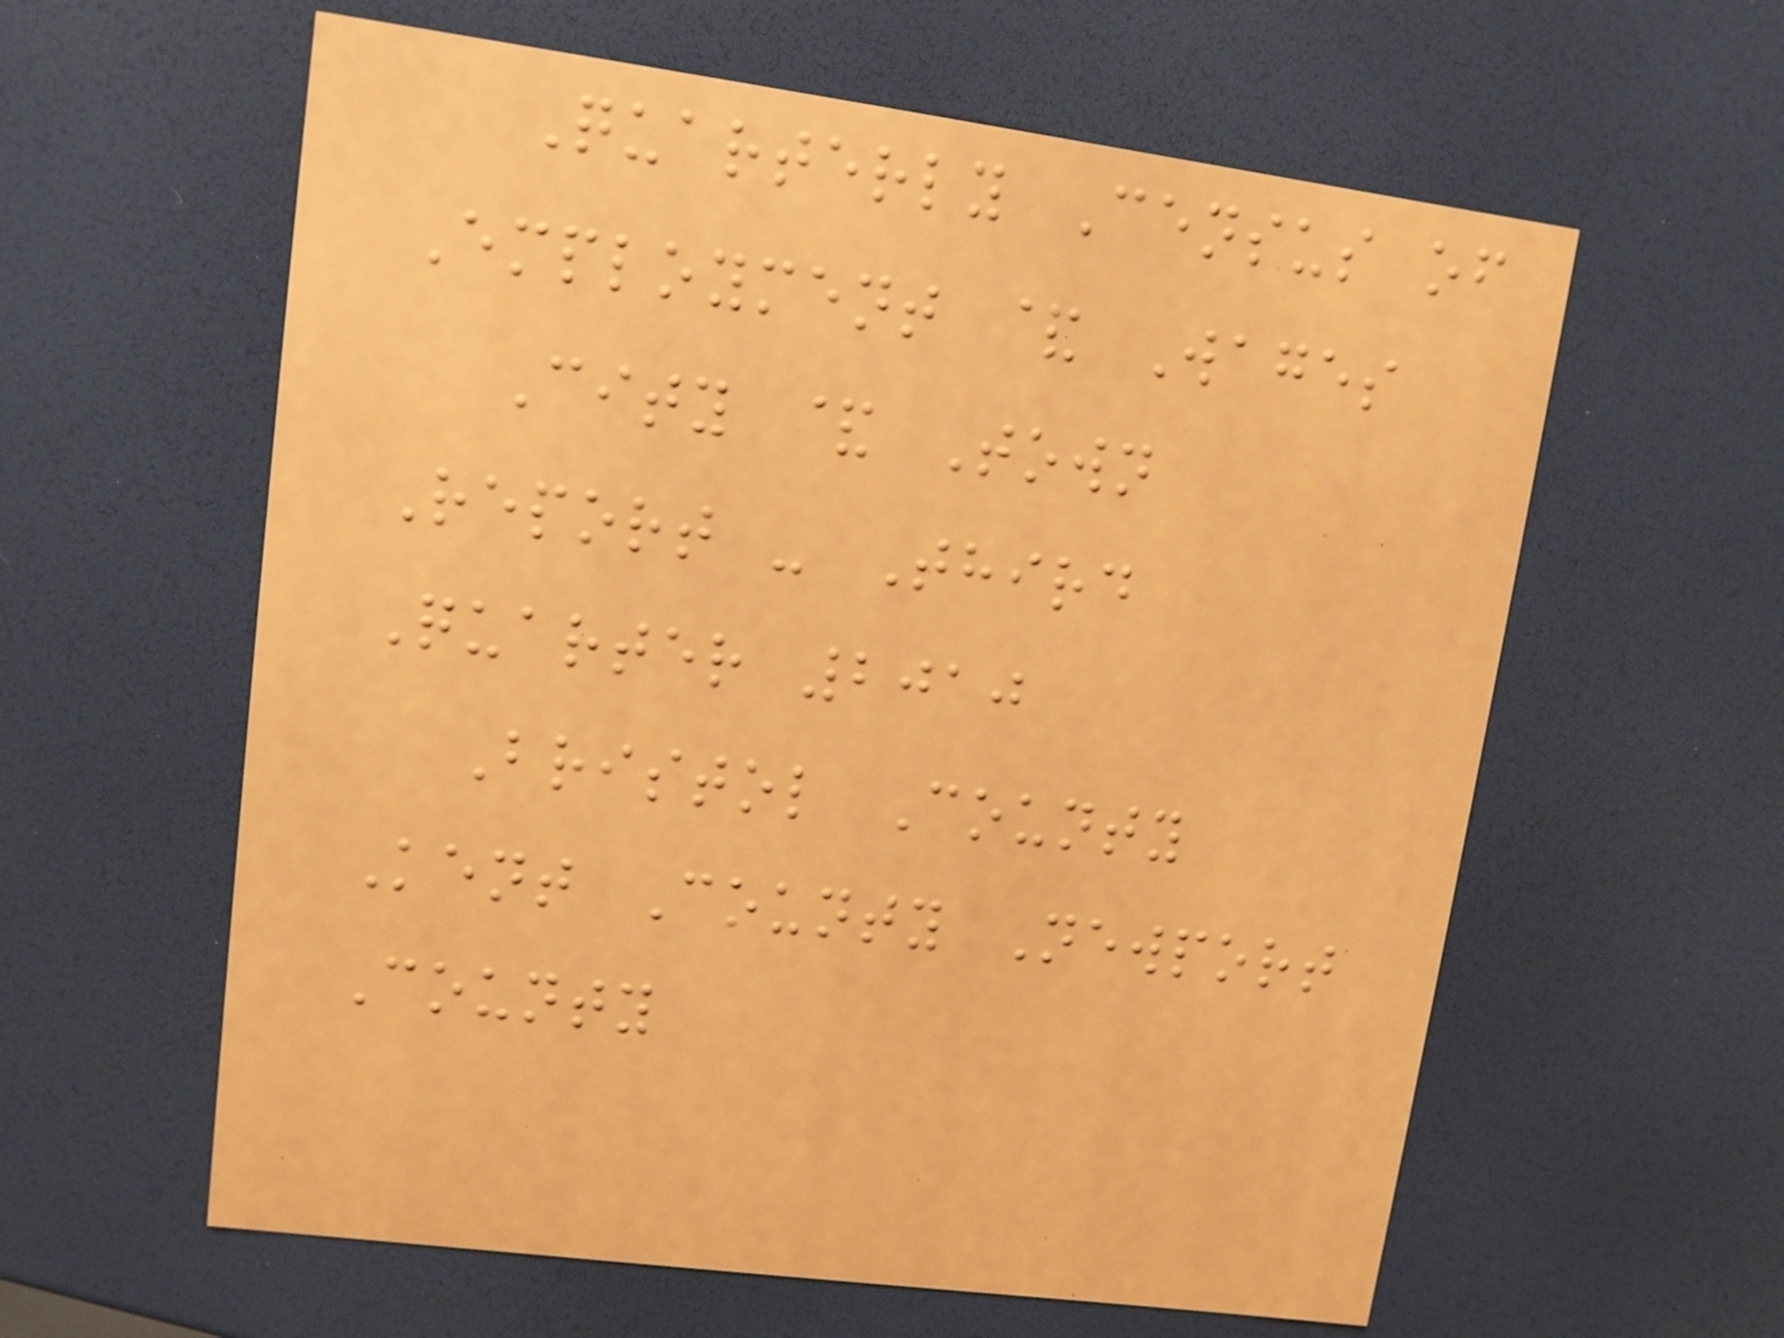Quarterly Census of
Employment & Wages
City & Town
Report - Third
Quarter 2010
Bristol County
Kent County Newport
County
